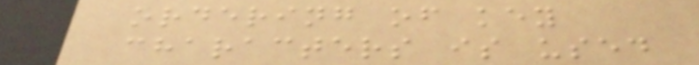ordering of key
characters is used
